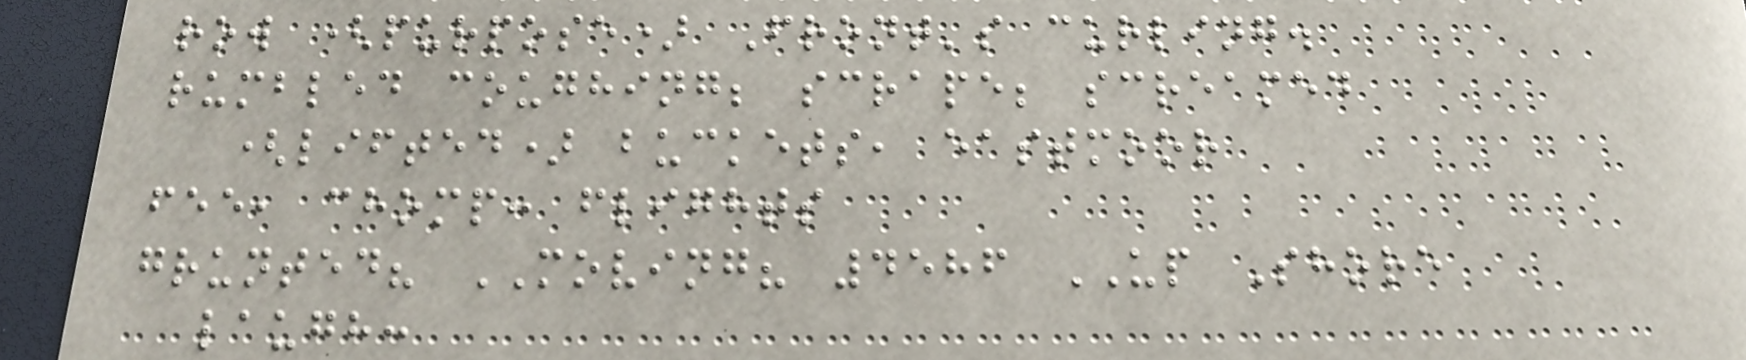row (purpose) Front's curling.
rumbled coughing; scrape; screamed
(lifted) buckets, eastmoor
fee, chomp: flights
grunted? MOVING? 4586 UP Shore
laugh:
